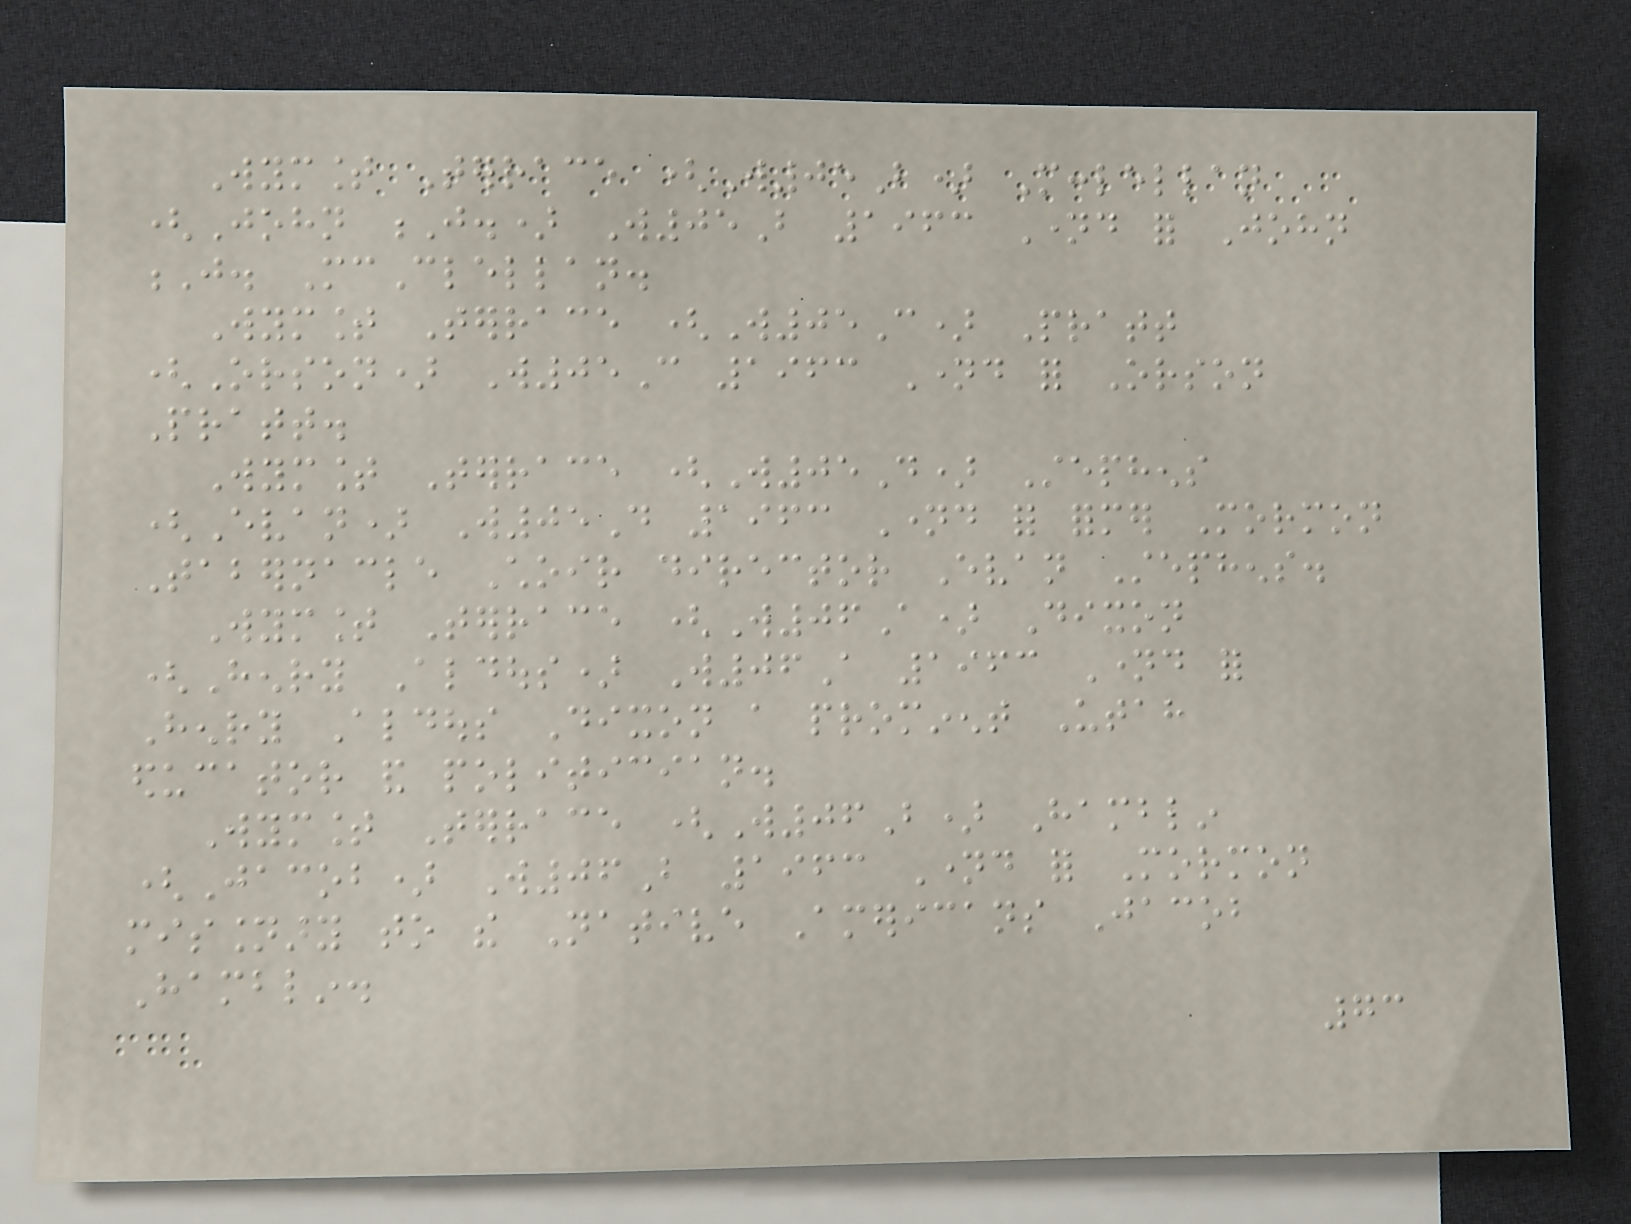Wymount Terrace (W05B) Mcclellan
(John J.) W05B 1963 Named for John
J. McClellan.
Wymount Terrace (W05C) Pratt
(Orson) W05C 1963 Named for Orson
Pratt.
Wymount Terrace (W05D) Stephens
(Evan) W05D 1963 Named for former Mormon
Tabernacle Choir director Evan Stephens.
Wymount Terrace (W06A) Dixon
(Henry Aldous) W06A 1963 Named for
Henry Aldous Dixon a prominent Utah
educator and politician.
Wymount Terrace (W06B) Hamblin
(Jacob) W06B 1963 Named for Mormon
missionary to the Native Americans Jacob
Hamblin.
73
